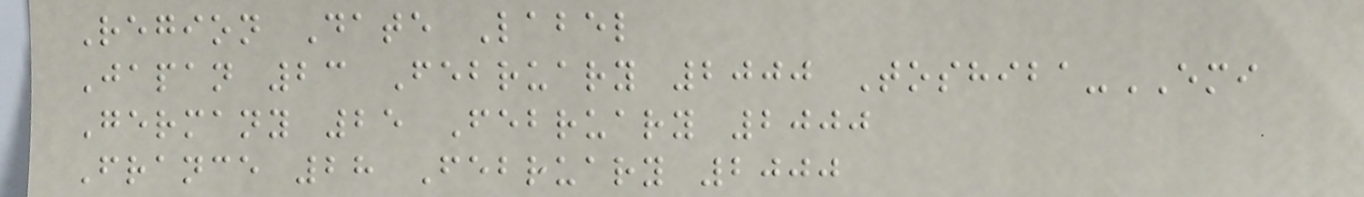Region Date Label
Japan 23 February 2000 Toshiba-EMI
Germany 25 February 2000
France 28 February 2000
